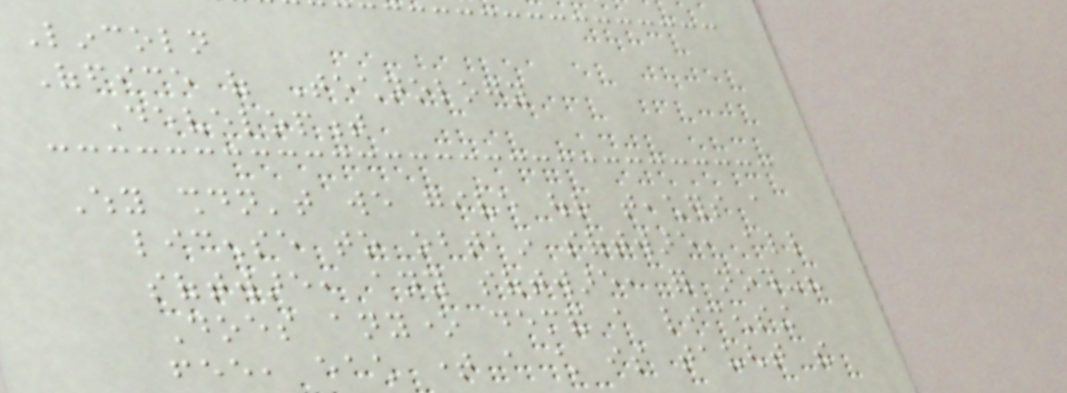Lincoln
Office of Technology
Development
Why shouldn't we give our teachers a
license to obtain software, all
software, any software, for nothing?
Does anyone demand a licensing
fee, each time a child is taught the
